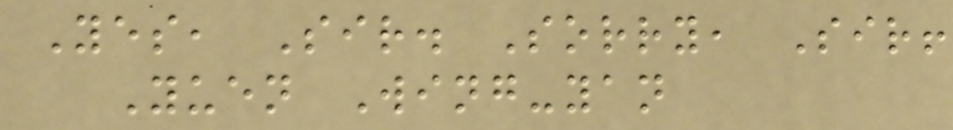Yes, Sir. Sorry, Sir!
Yuen Wing-yan
